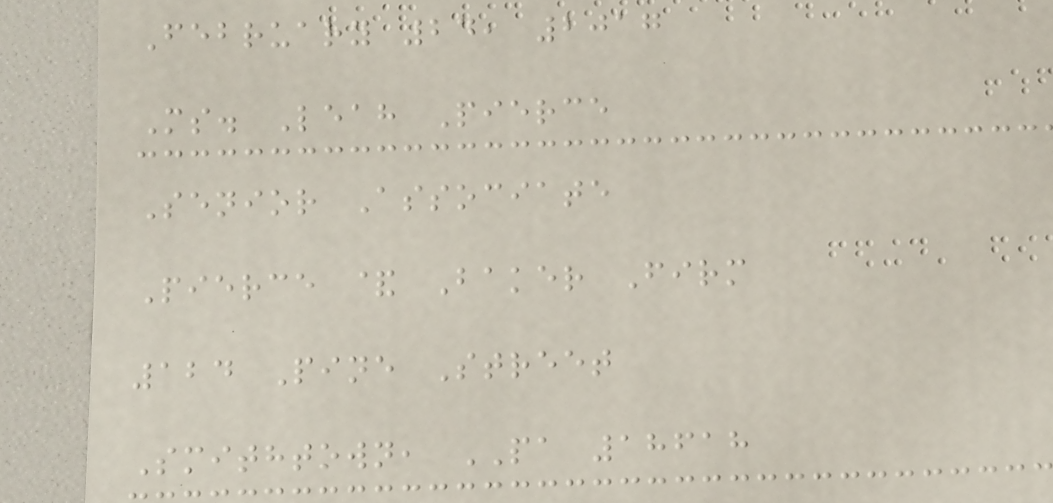February 24, 2017
Ms. Leah Pierce
Senior Associate
Pierce & Baker Firm
124 Pine Street
Smithtown, PA 18618
